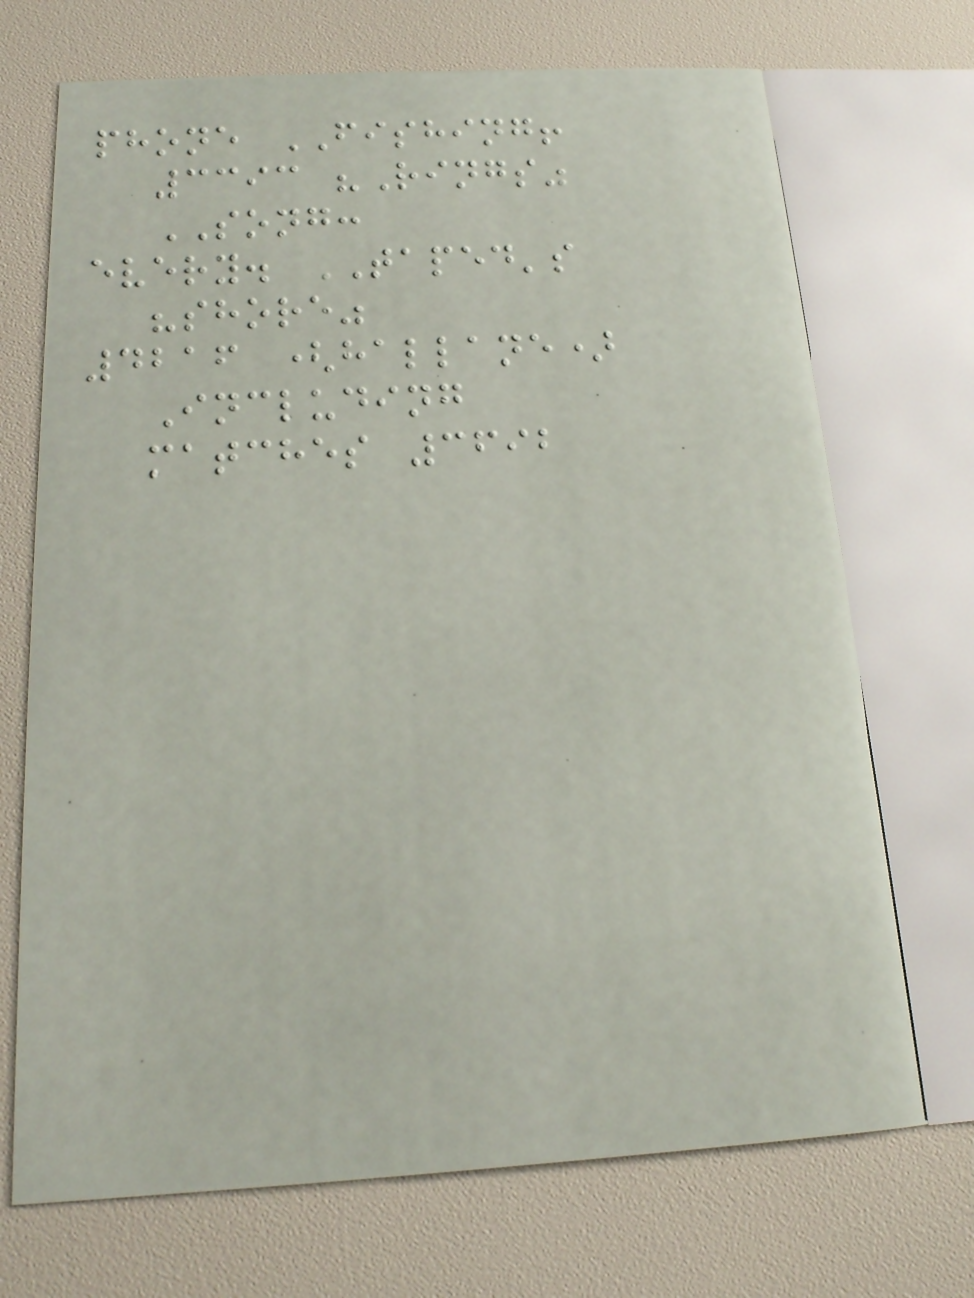phone FISHING!
3393 "Rings"
SONG:
every. TAPED's
"shore"
4216 (hallane)
Including
matches 3692
